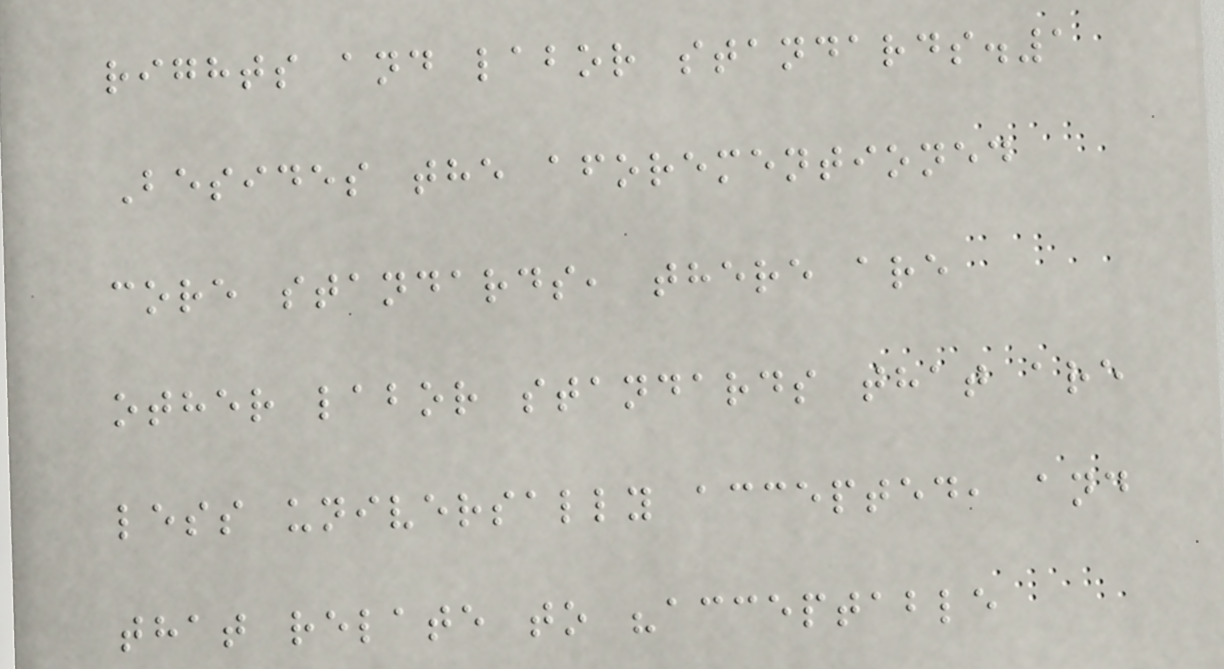rights and labor standards.1
Besides the aforementioned
core standards, there are
other labor standards that are
less universally accepted, and
that relate to "acceptable
